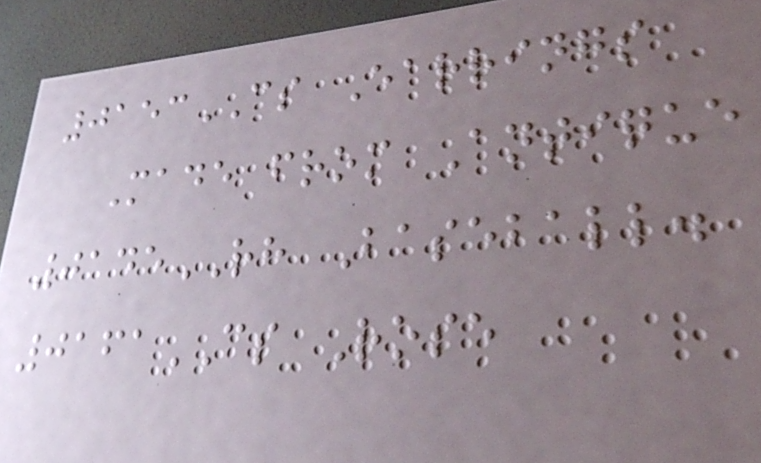0153CS Earrings
Made from Antique
0145RH Baseball.
0161CS Rose
